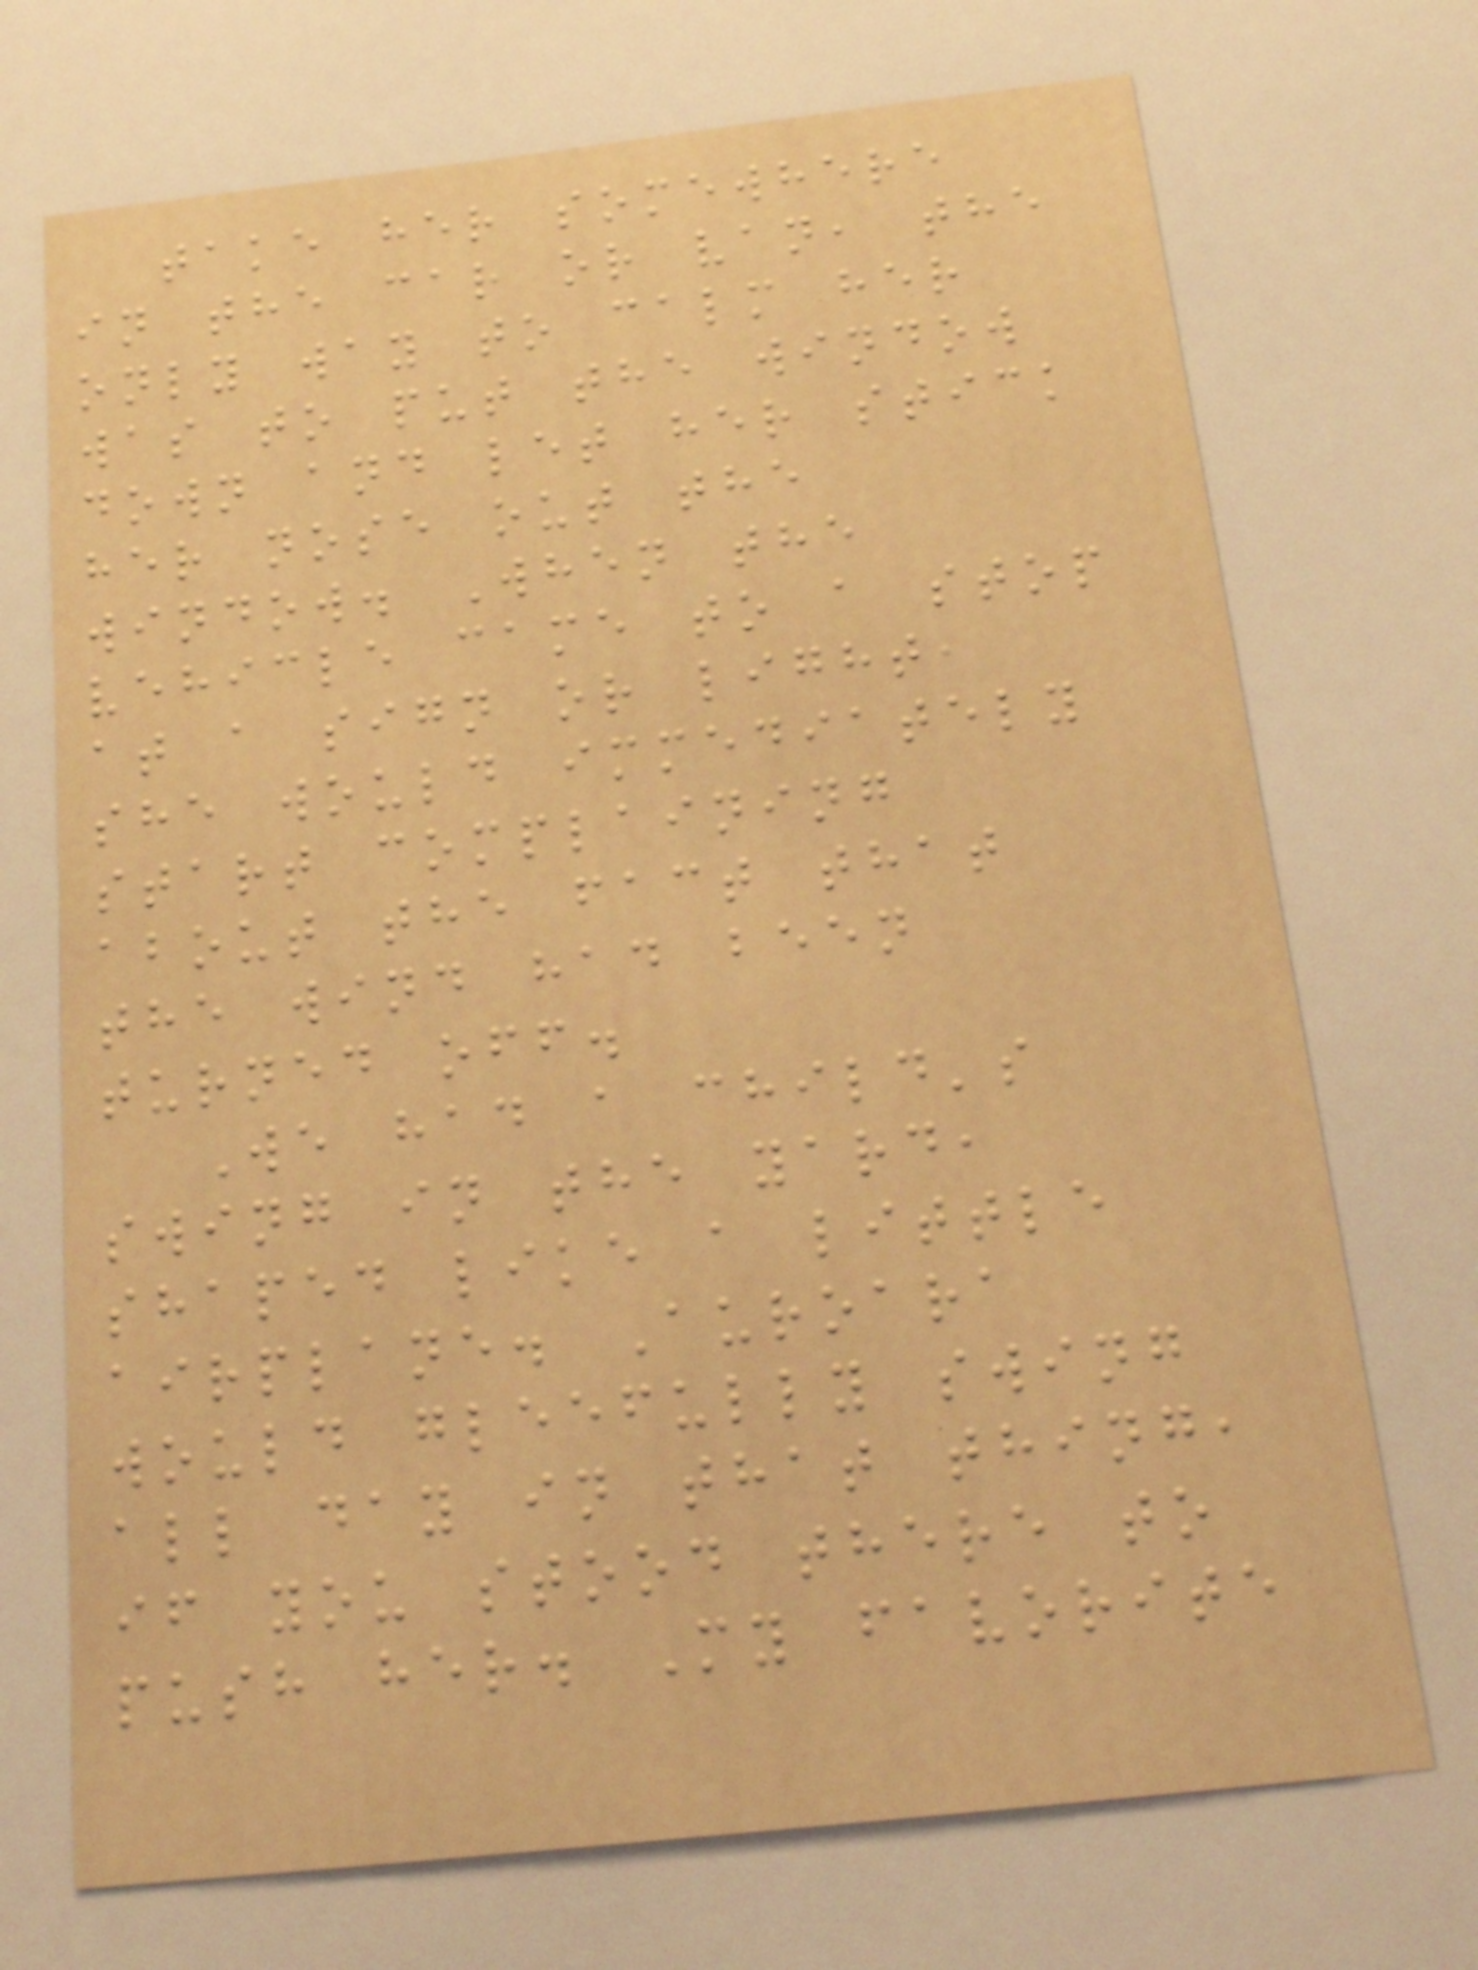take her somewhere
in the car or van, the
only way to calm her
was to put the window
down and let her stick
her nose out the
window. When the
vehicle came to a stop
at a sign or light,
she would immediately
start complaining
about the fact that
the wind had been
turned off.
We had a child's
swing in the yard,
shaped like a little
airplane. Auroara
would gleefully swing
all day in that thing,
if you stood there to
push her. My favorite
